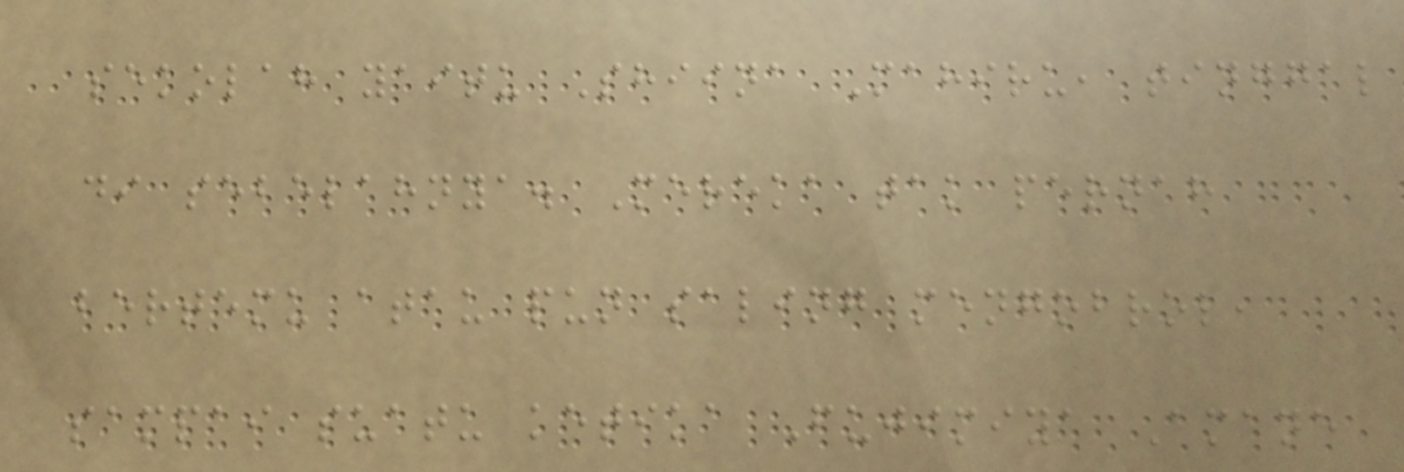sekolah yaitu Shiina Mahiru, tinggal
di sebelahnya. Mereka tak pernah
bertemu atau pun saling mengobrol,
sampai suatu ketika Fujimiya Amane
